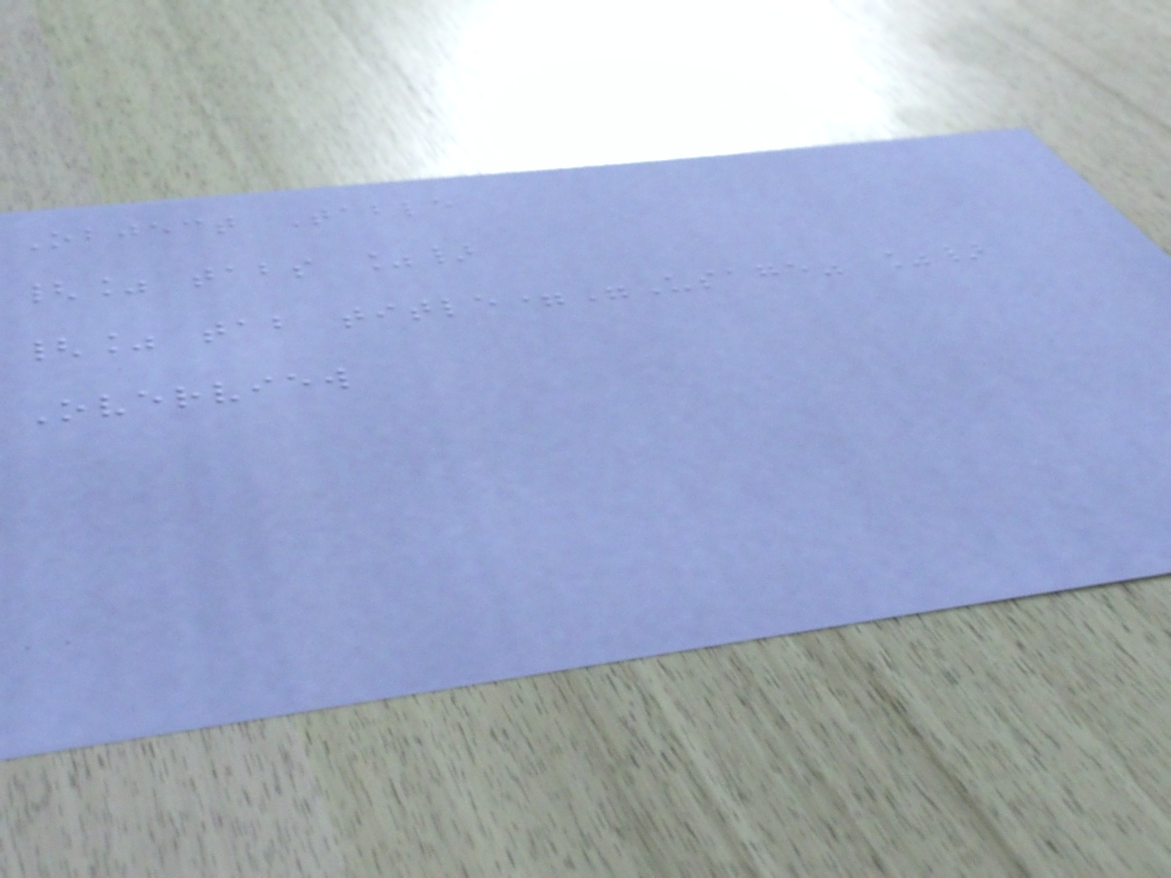Object Table
{% tabs %}
{% tab title="Usage" %}
Overview
